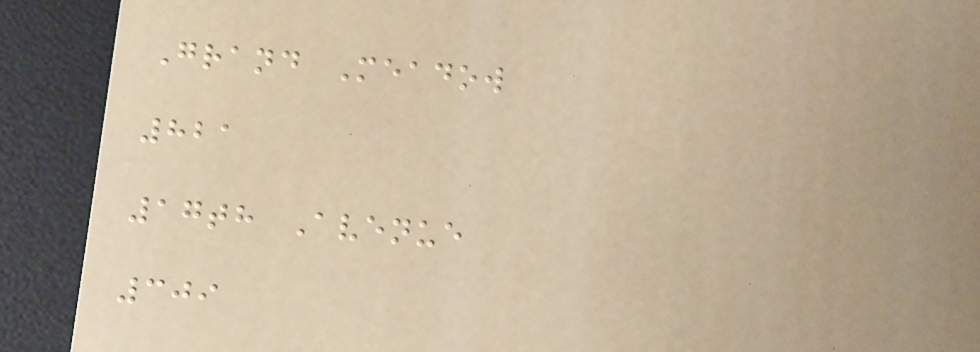Grand Meadow
821
17th Avenue
309
